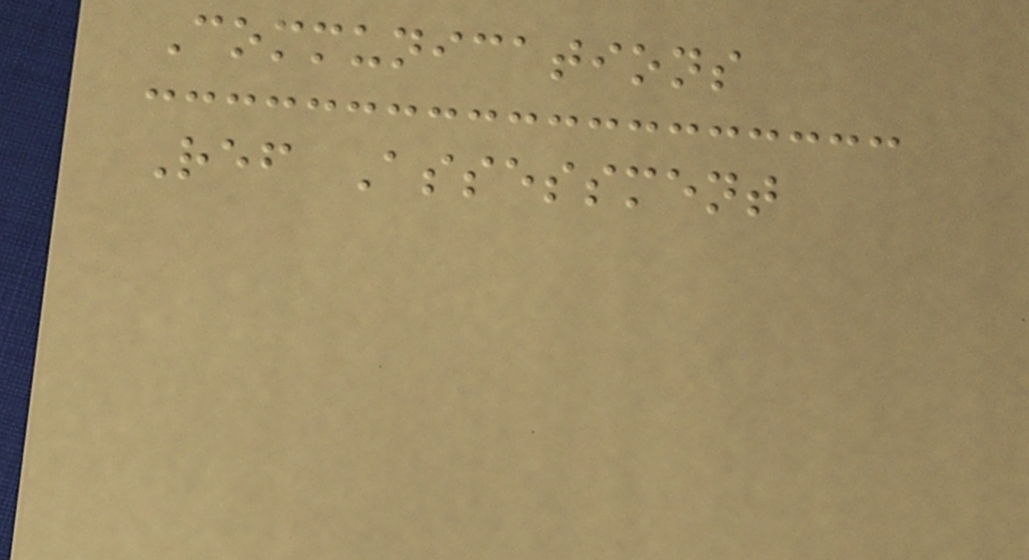Communications
Ref Assessment
